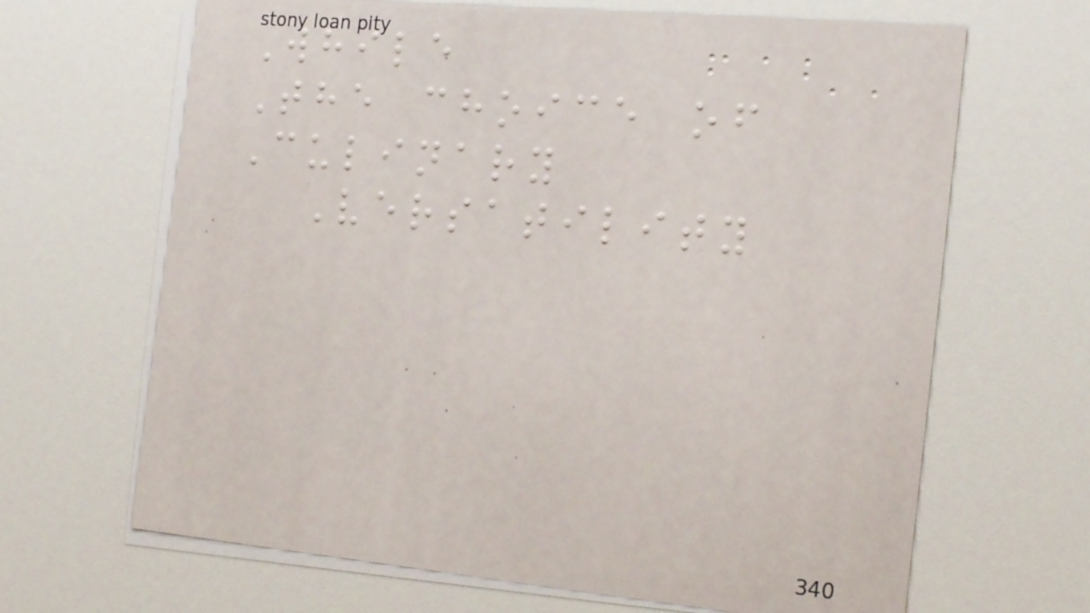While
The choice of
Culinary
Versatility
